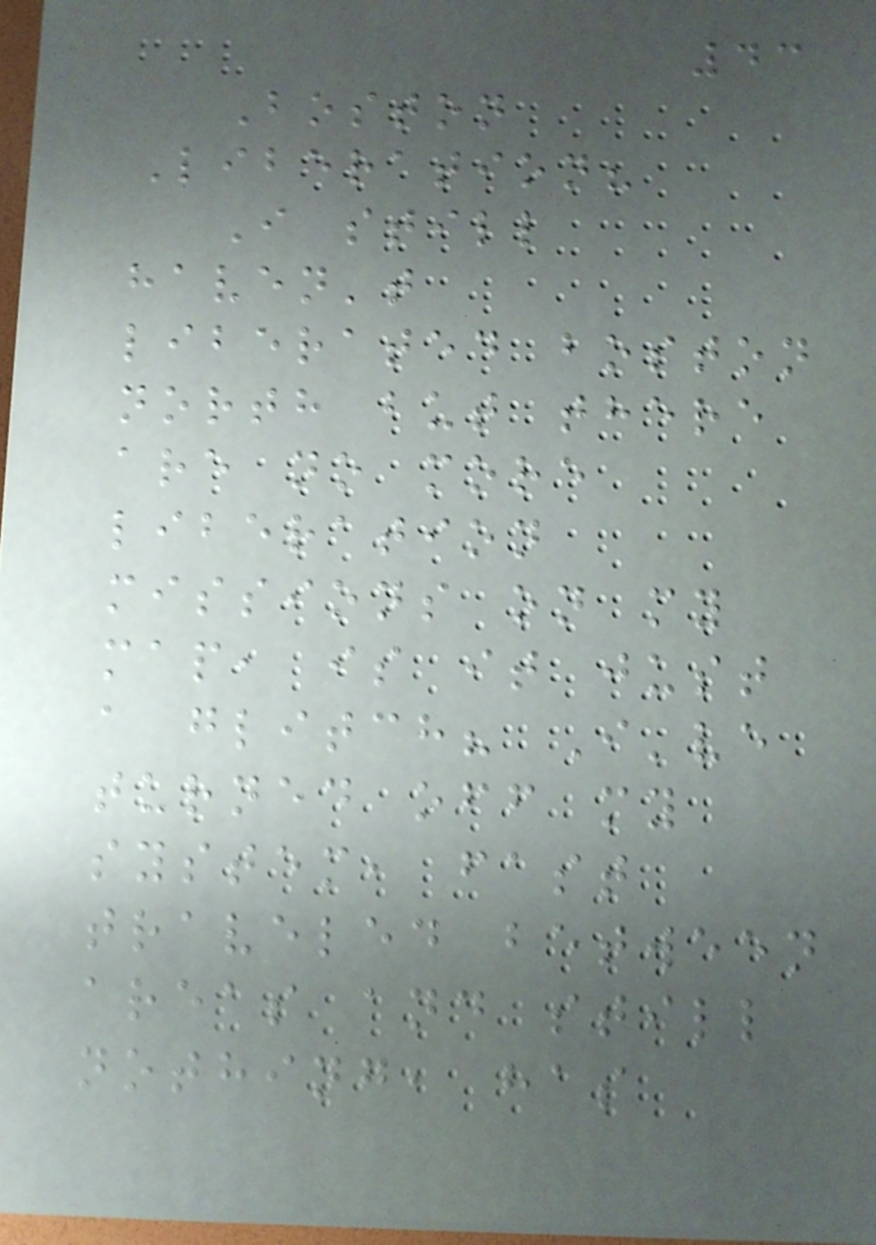43
Boston
Liberation?
I still
haven't
liberated boston
north but there
are no more
liberation
missions on my
map, is it just
a glitch? I've
turned off my
system, fast
traveled between
areas and still
nothing, has
